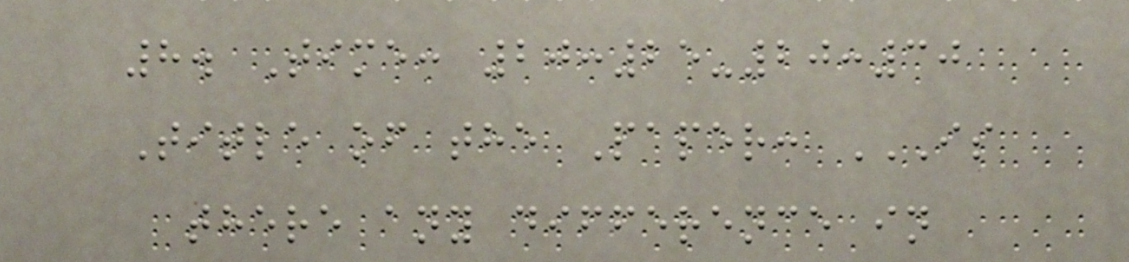8. Time: 20:25-20:30
Title of the Paper: IS
THERE ANY DIFFERENCE IN
